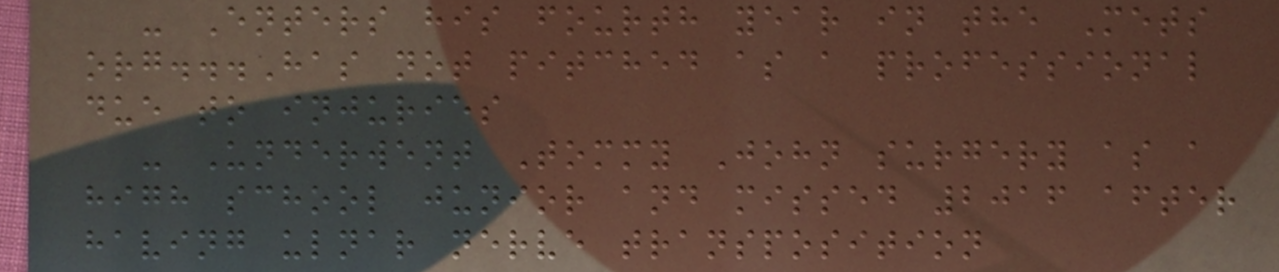- Enters his fourth year in the Mets
org...Has not pitched as a professional
due to injuries
- Underwent Tommy John surgery as a
high school junior and missed 2016 after
having ulnar nerve transposition
